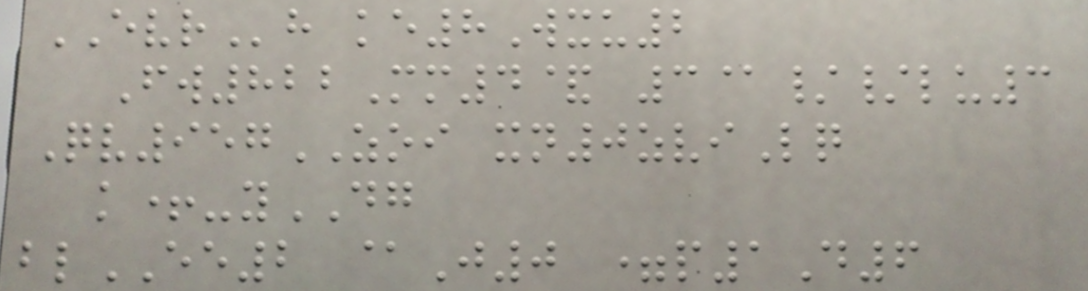EVRh ke8Wxu2
Fw822Mm4& 3@//lu3
Qv957ZOI xn0zviLq
k+-yDG
blEE2 @J0 =p1D6
